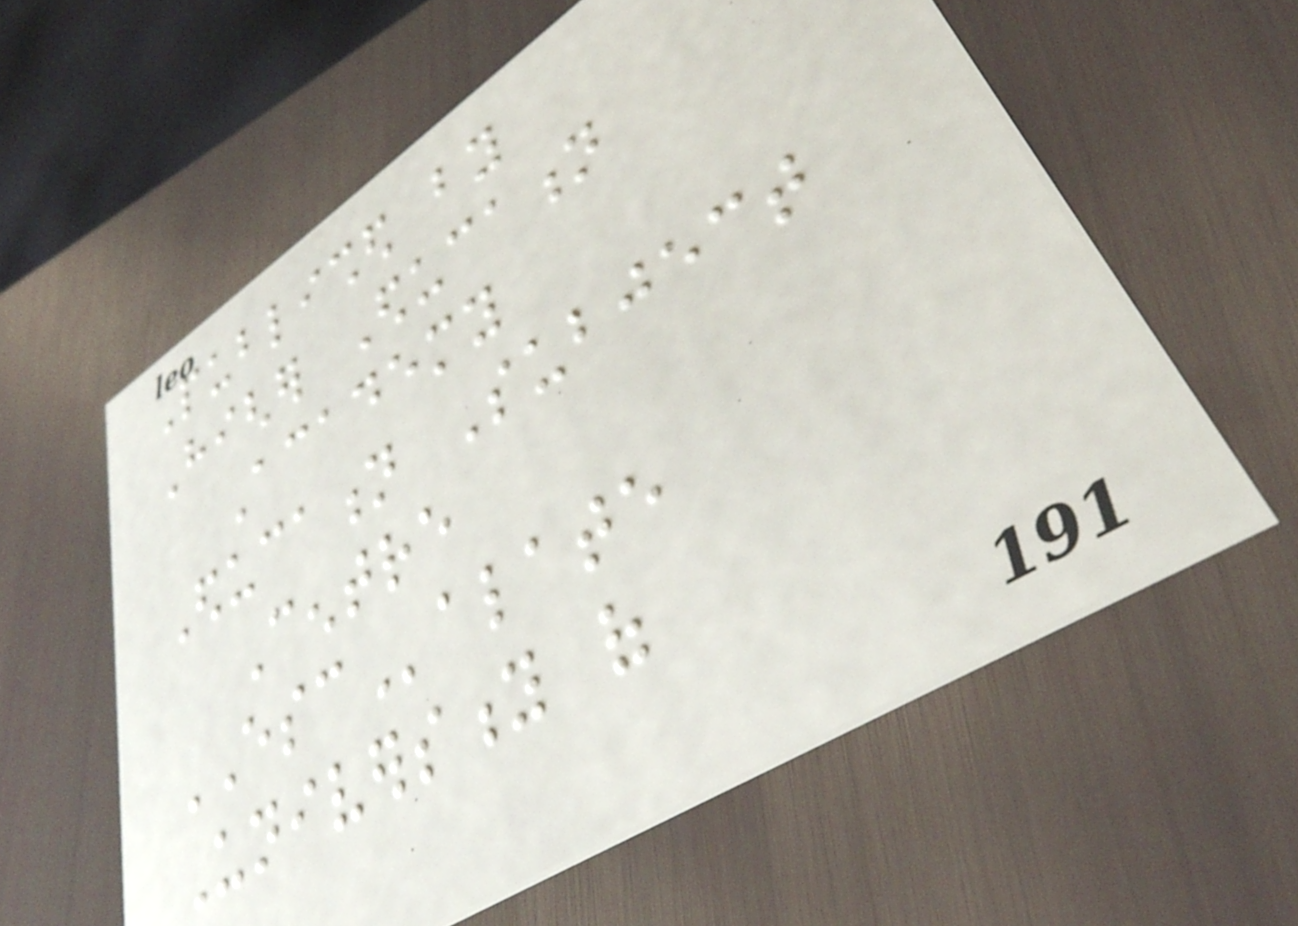Published by
Higher Education
Academy
Education Subject
Centre
ESCalate
University of
